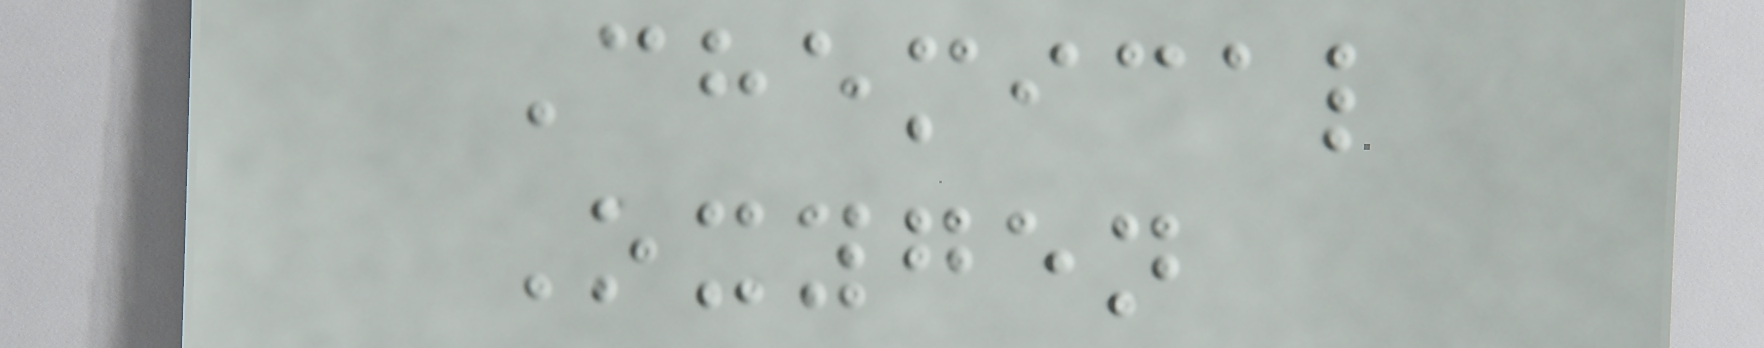Chemical
Oxygen
